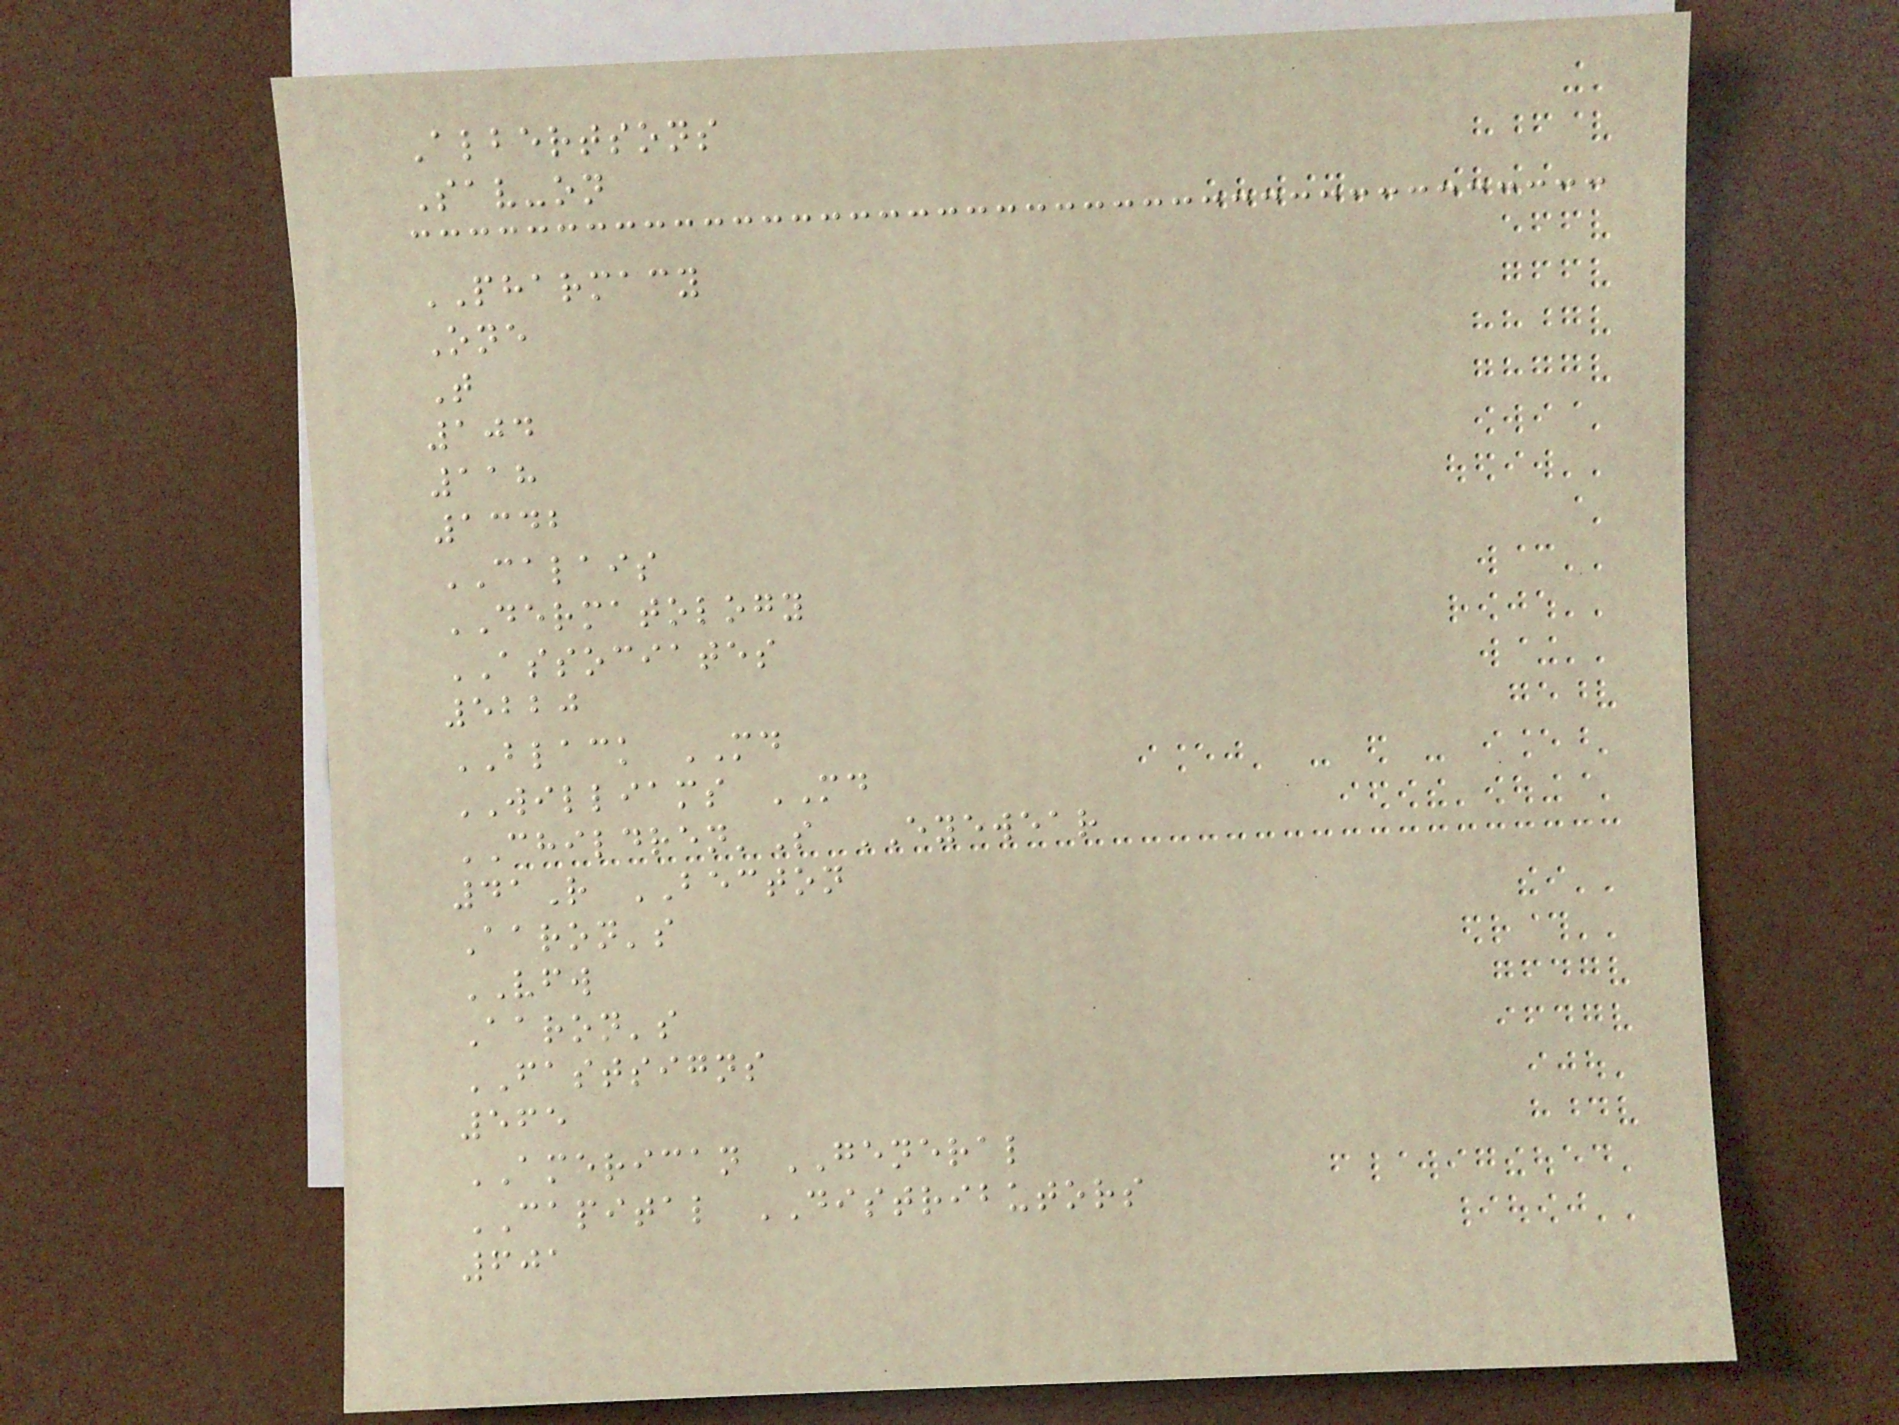Albertsons
Sav-on
PHARMACY
One
T
104
118
1342
CALAIS
DERMATOLOGY
ASSOCIATES
5220
BLACK MD
WILLIAMS MD
CHILDREN'S EYEWEAR
41R BECTON
Aaron's
VFW
Aaron's
FASTSIGNS
565
AMERICAN GENERAL
CAPITAL DISTRIBUTORS
601
